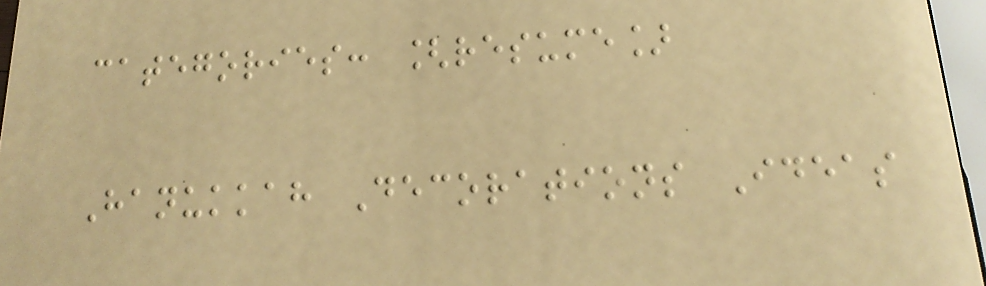categories: [resume]
Hanukkah Decorations Ideas
